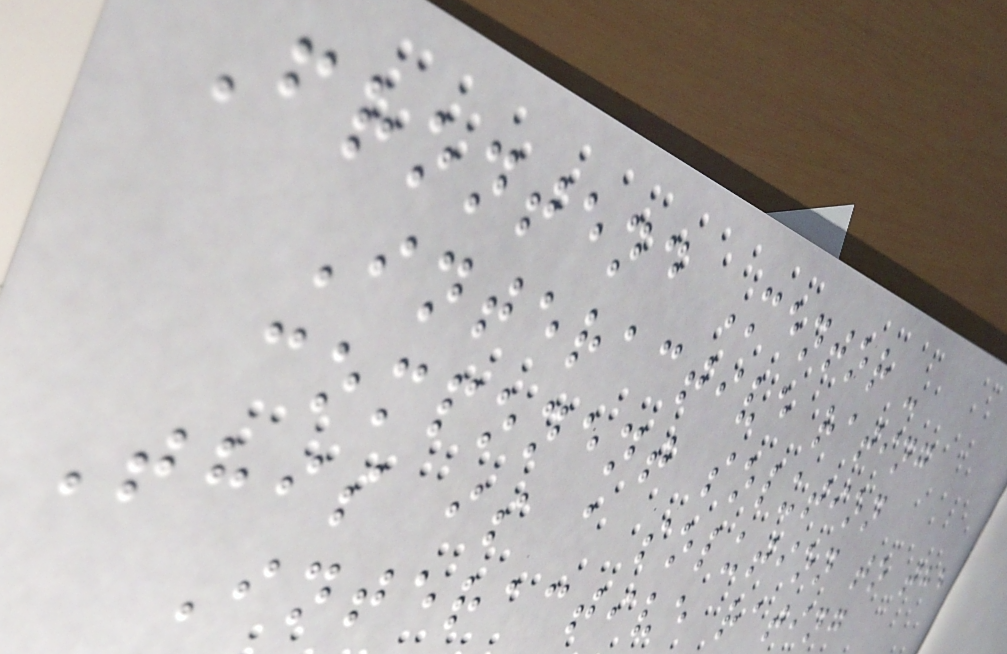Frontend Mentor -
Interactive rating
component solution
This is a solution to the
Interactive rating
